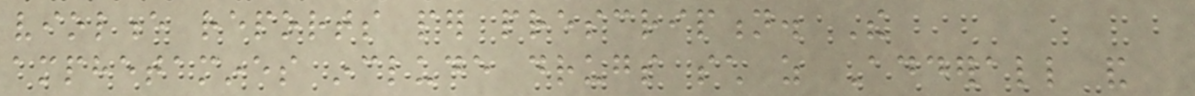violence reports per prescription. The
amphetamines include drugs such as Adderall and
